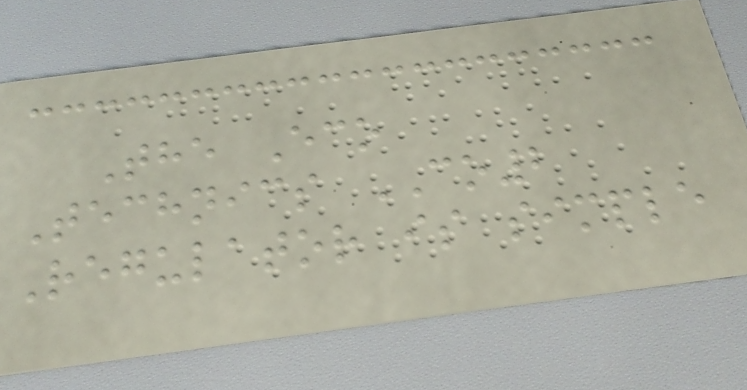The Eco
Technics CO2
Regulator is simple
